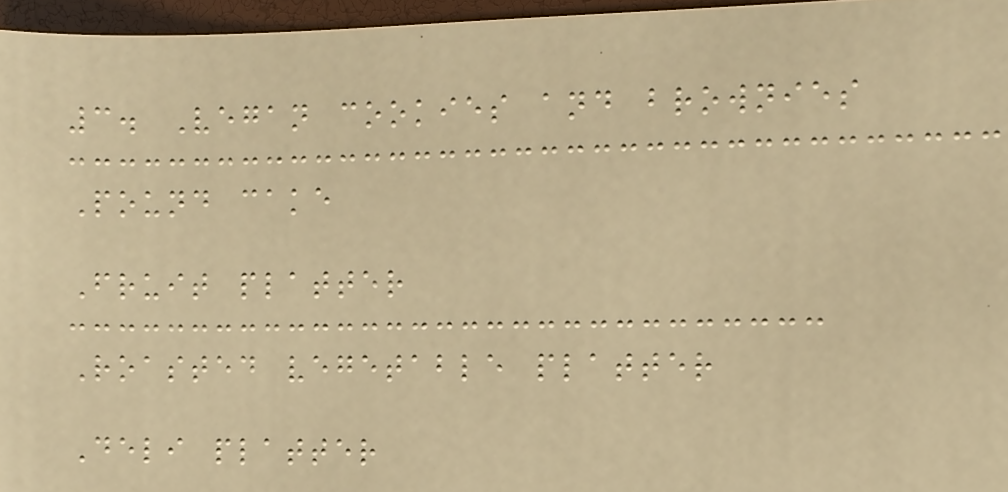3. Vegan cookies and brownies
Pound cake
Fruit platter
Roasted vegetable platter
Deli platter
